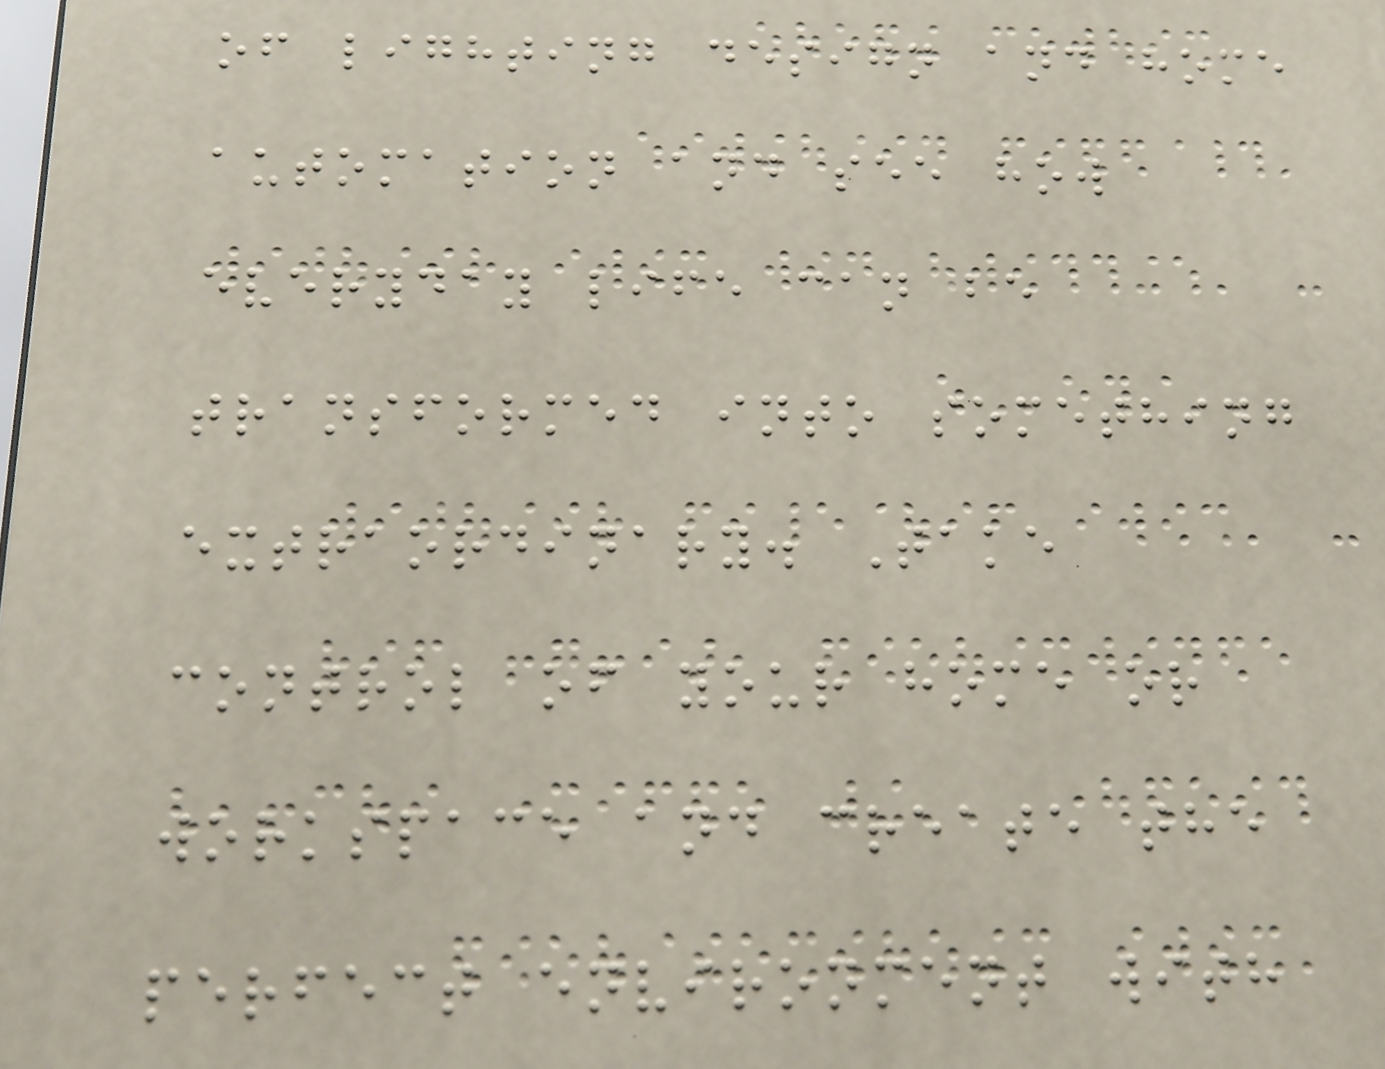of lighting design and home
automation and see how
everyday life can be
transformed into something
extraordinary. Take
control of your home or
workspace and create the
perfect environment with
